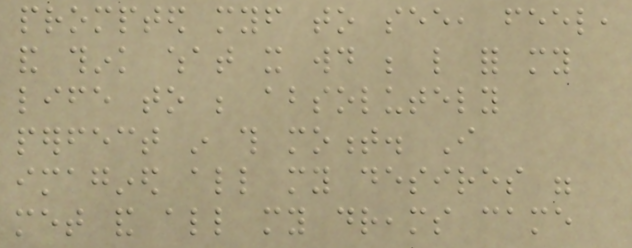prompted myself to see, feel,
and think what it would be like for my
life to be absolutely
perfect in this moment. I
imagined all my desires were
met and all my dreams came
